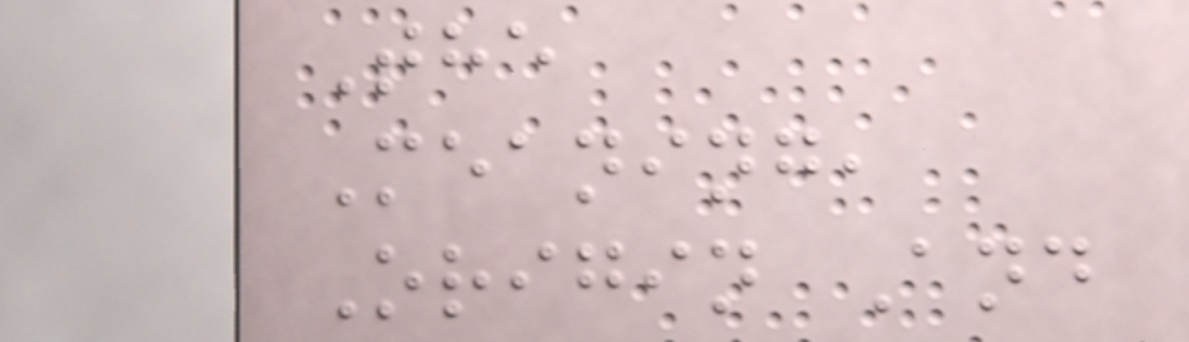The
Meaning,
Origin And
